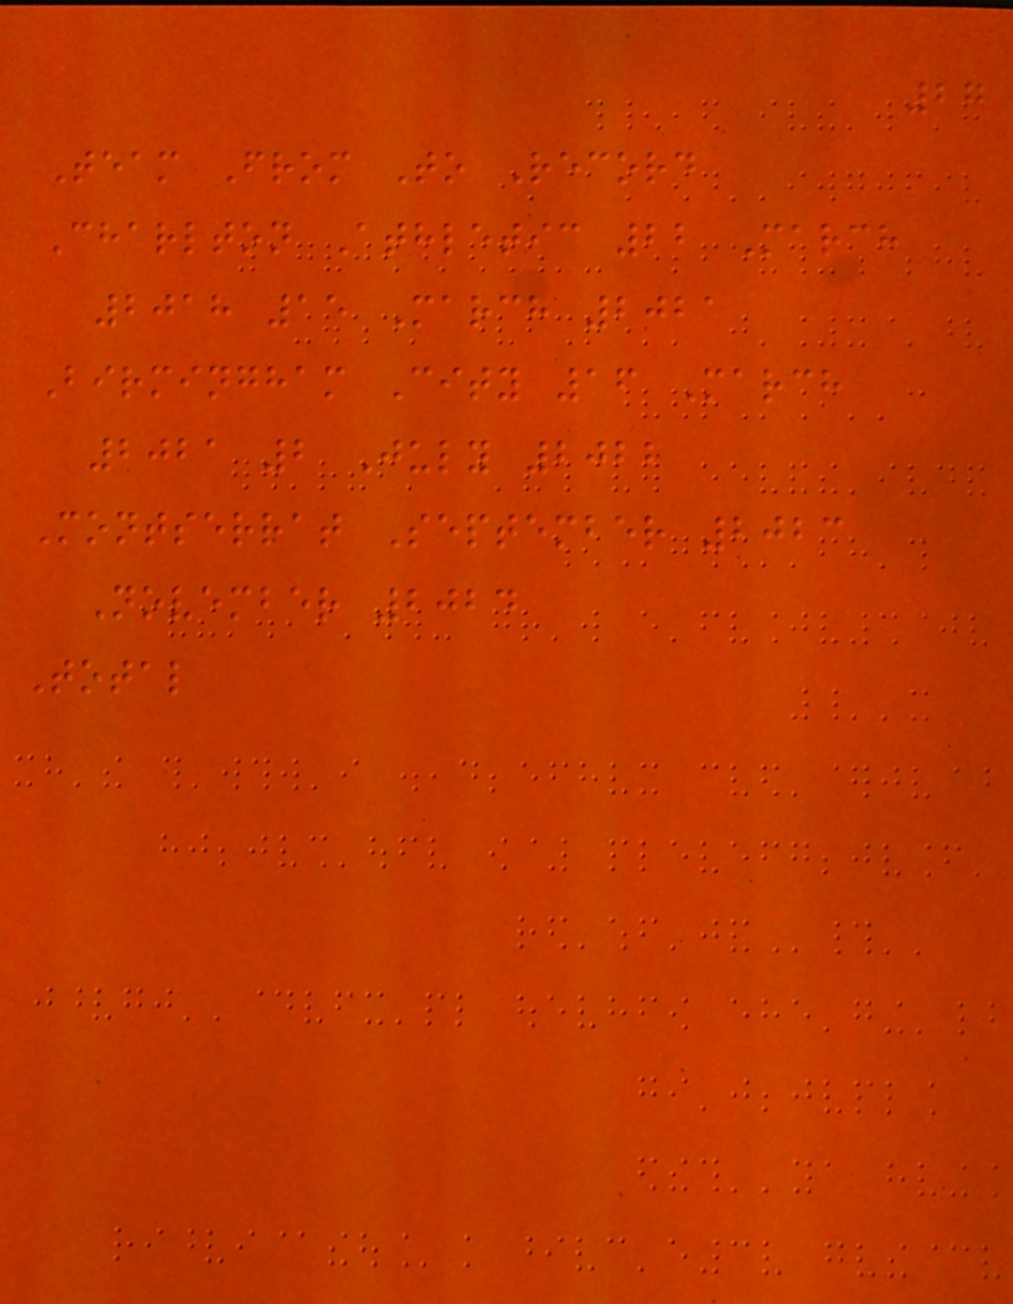27
Team From To Record
Charlton Athletic 22 March
2018 15 March 2021
Birmingham City 16 March
2021 2 July 2022
Montserrat September 2023
November 2024
Total
